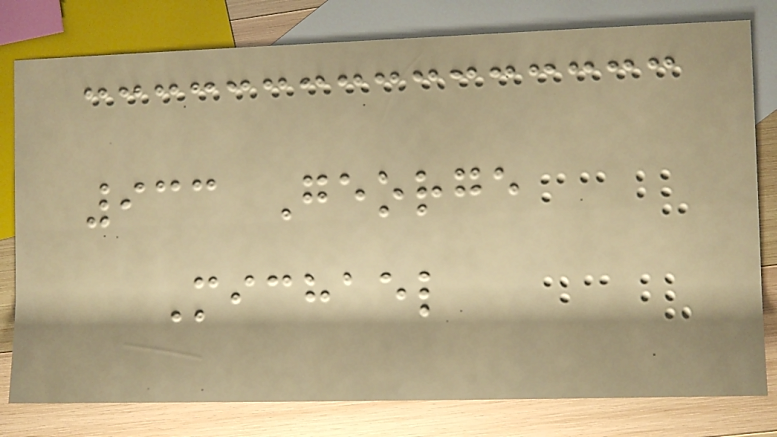933 George
Michael
